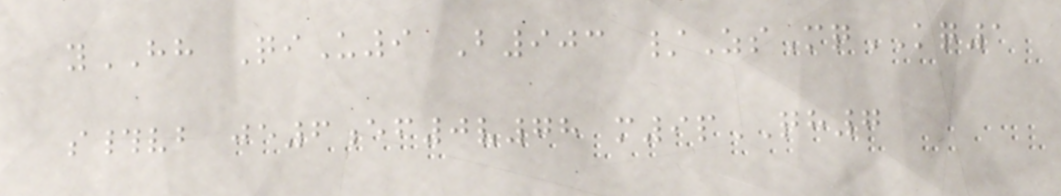yHH QiU9 B903 /ZsMqKQ1
s#vb je6ef0v78 m9pQH7
